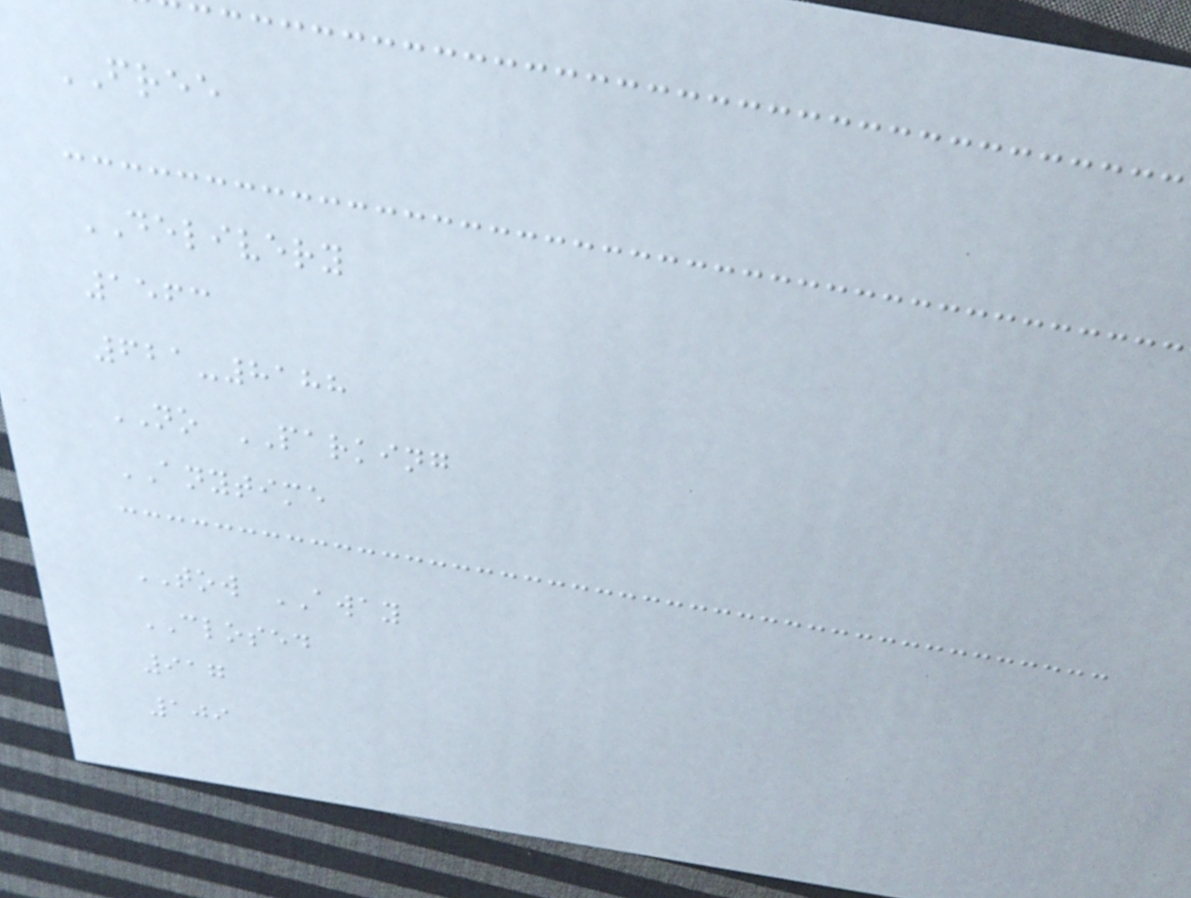FREE
DELIVERY
1563
621-8188
NO PARKING
ANYTIME
TOW AWAY
CLOSED
917
109
